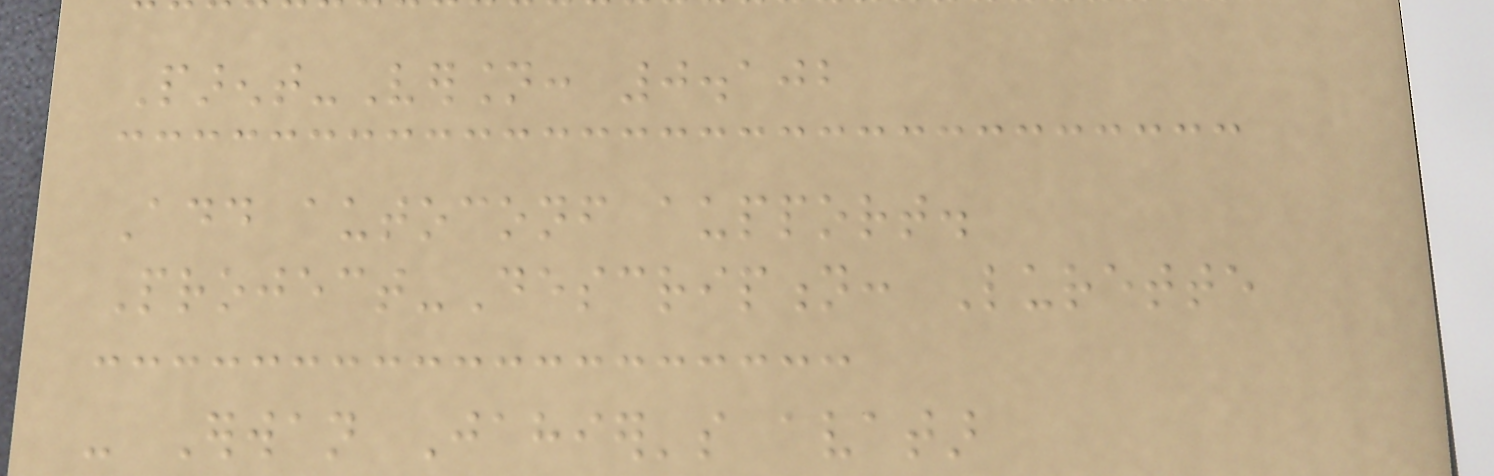Parent-Version: 0.102
Add autoconf aupport.
Project-Description: Lurette
- Erwan Jahier's avatar
